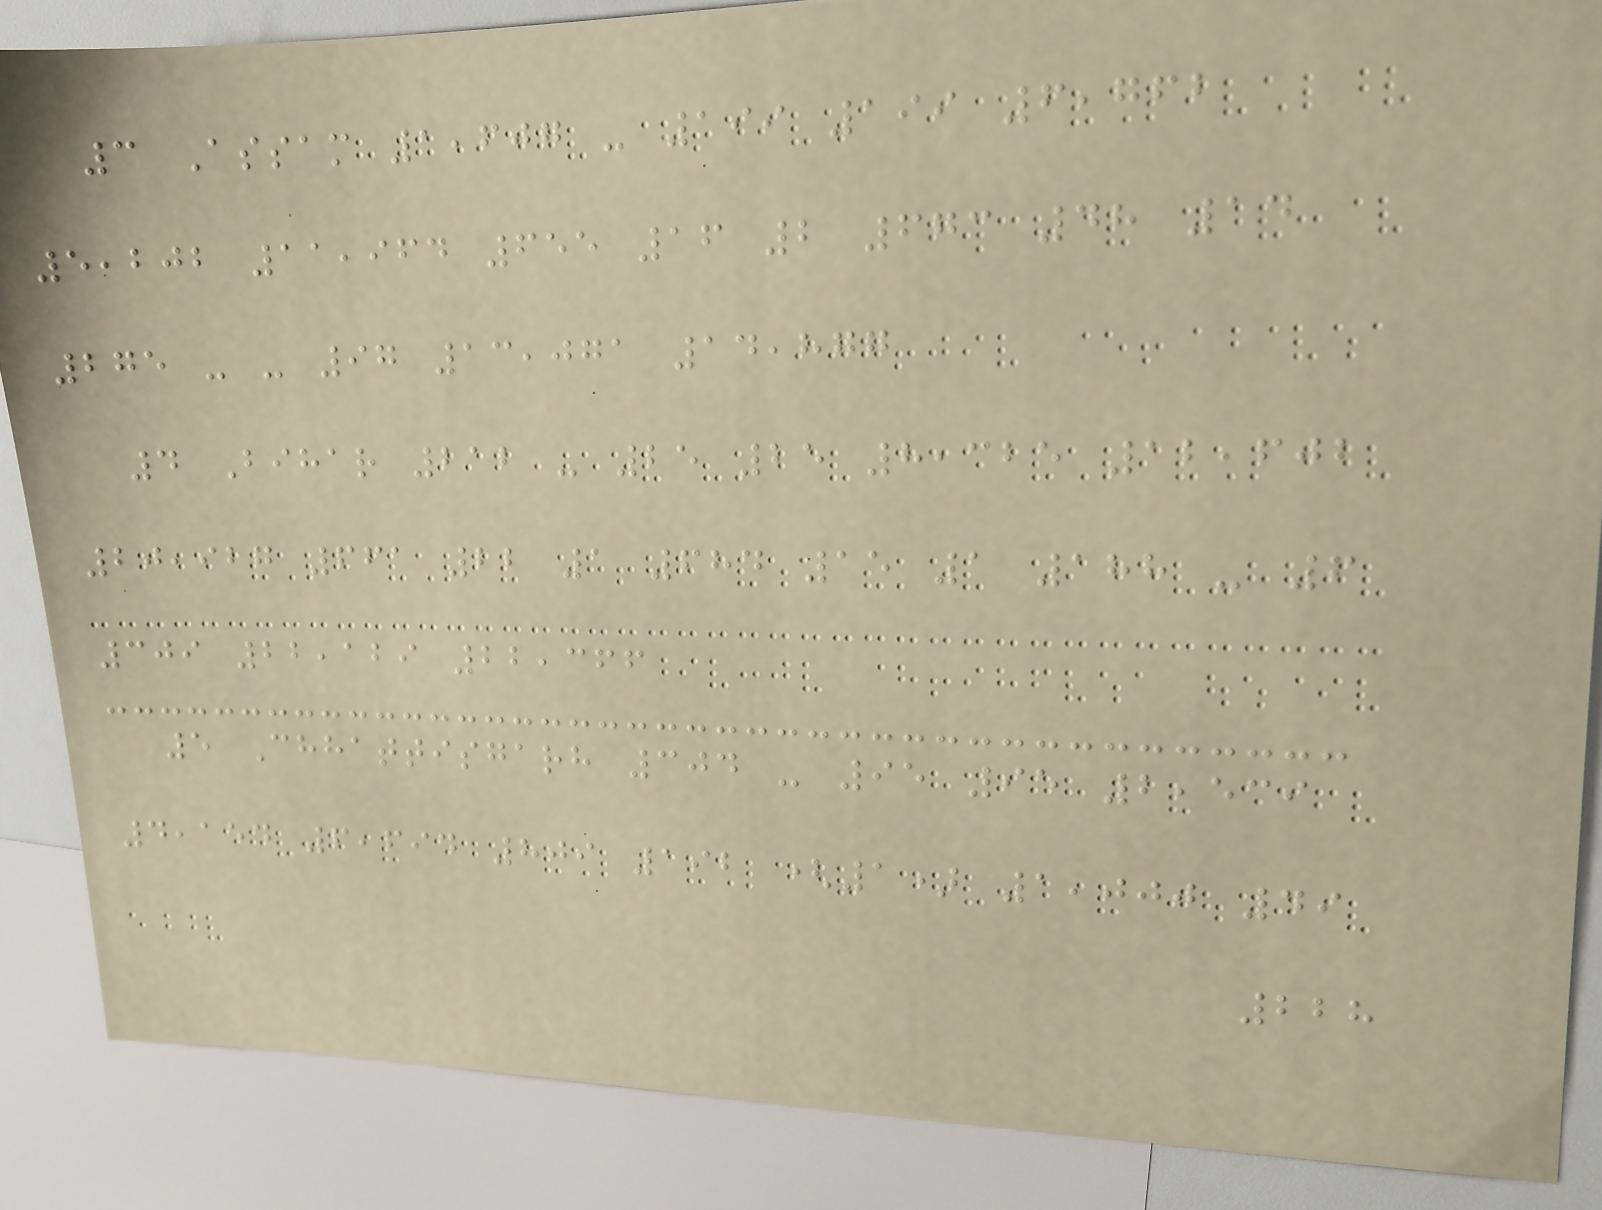3 Assam 1,607 - 199 199 6,762
5,202 11,964 655 16 2 673 48 14
275 - - 97 13,071 14,877
4 Bihar 212 - 25 25 8,325 12,602
20,927 661 22 1 684 15 1 188 - 6
309 22,129 22,366
5 Chhattisgarh 304 - 95 95 2,539
4,154 6,694 809 192 (1) 1,000 49
228
